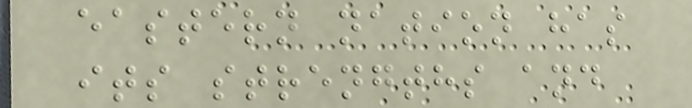eastern nation has
its strengths and
